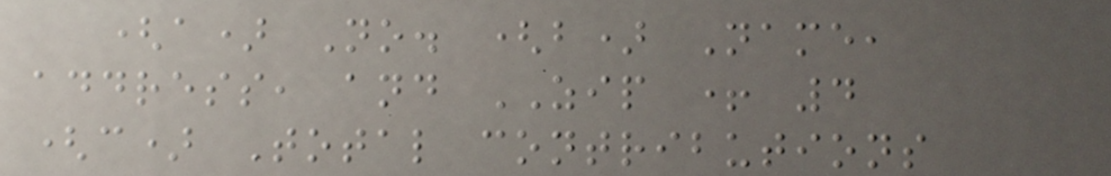(a) No. (b) Name,
address, and ZIP + 4
(c) Total contributions
